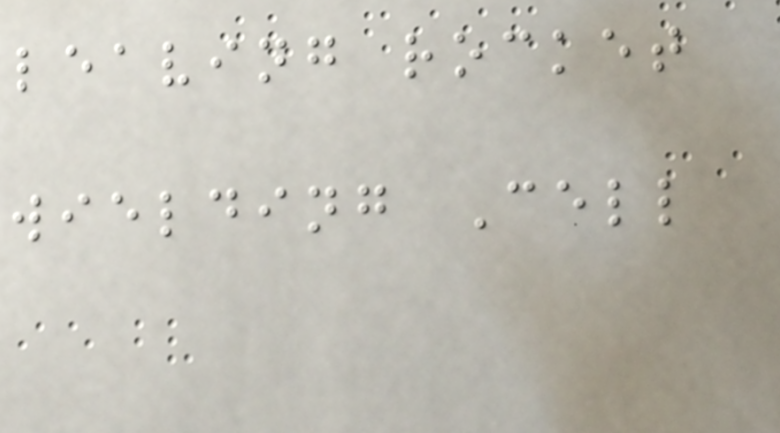leaving rocket
wielding Cell
